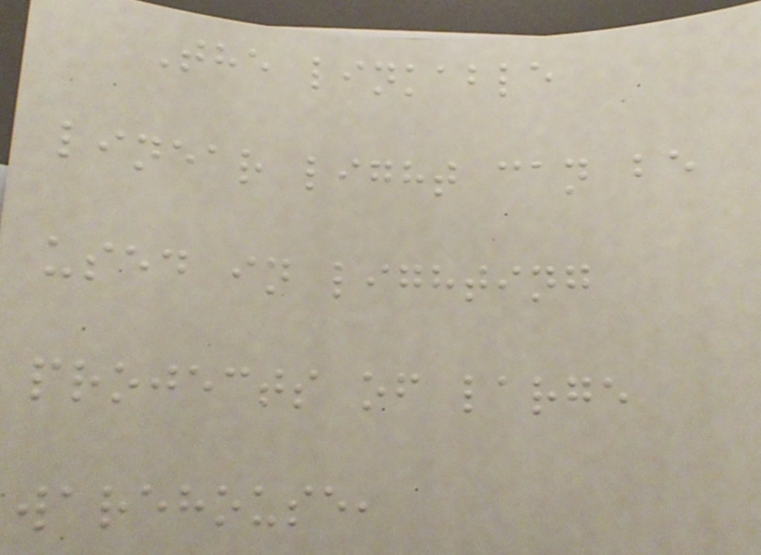The linkable
linear light can be
used in lighting
projects of large
warehouse,
